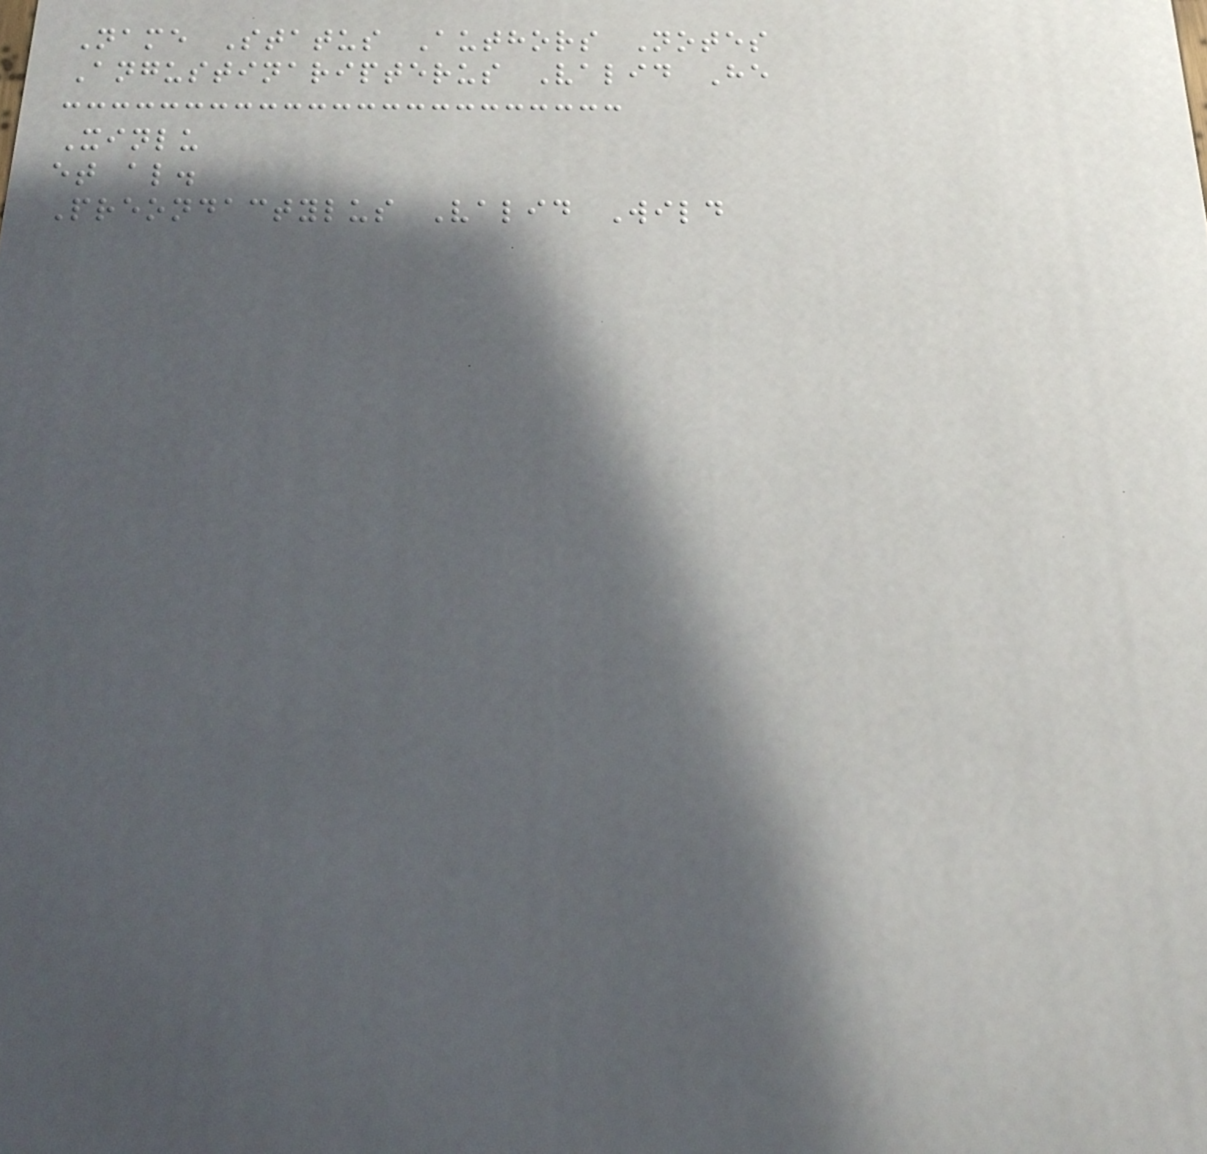Name Status Authors Notes
Angustinaripterus Valid He
Xinlu
et al.
Preondactylus Valid Wild
